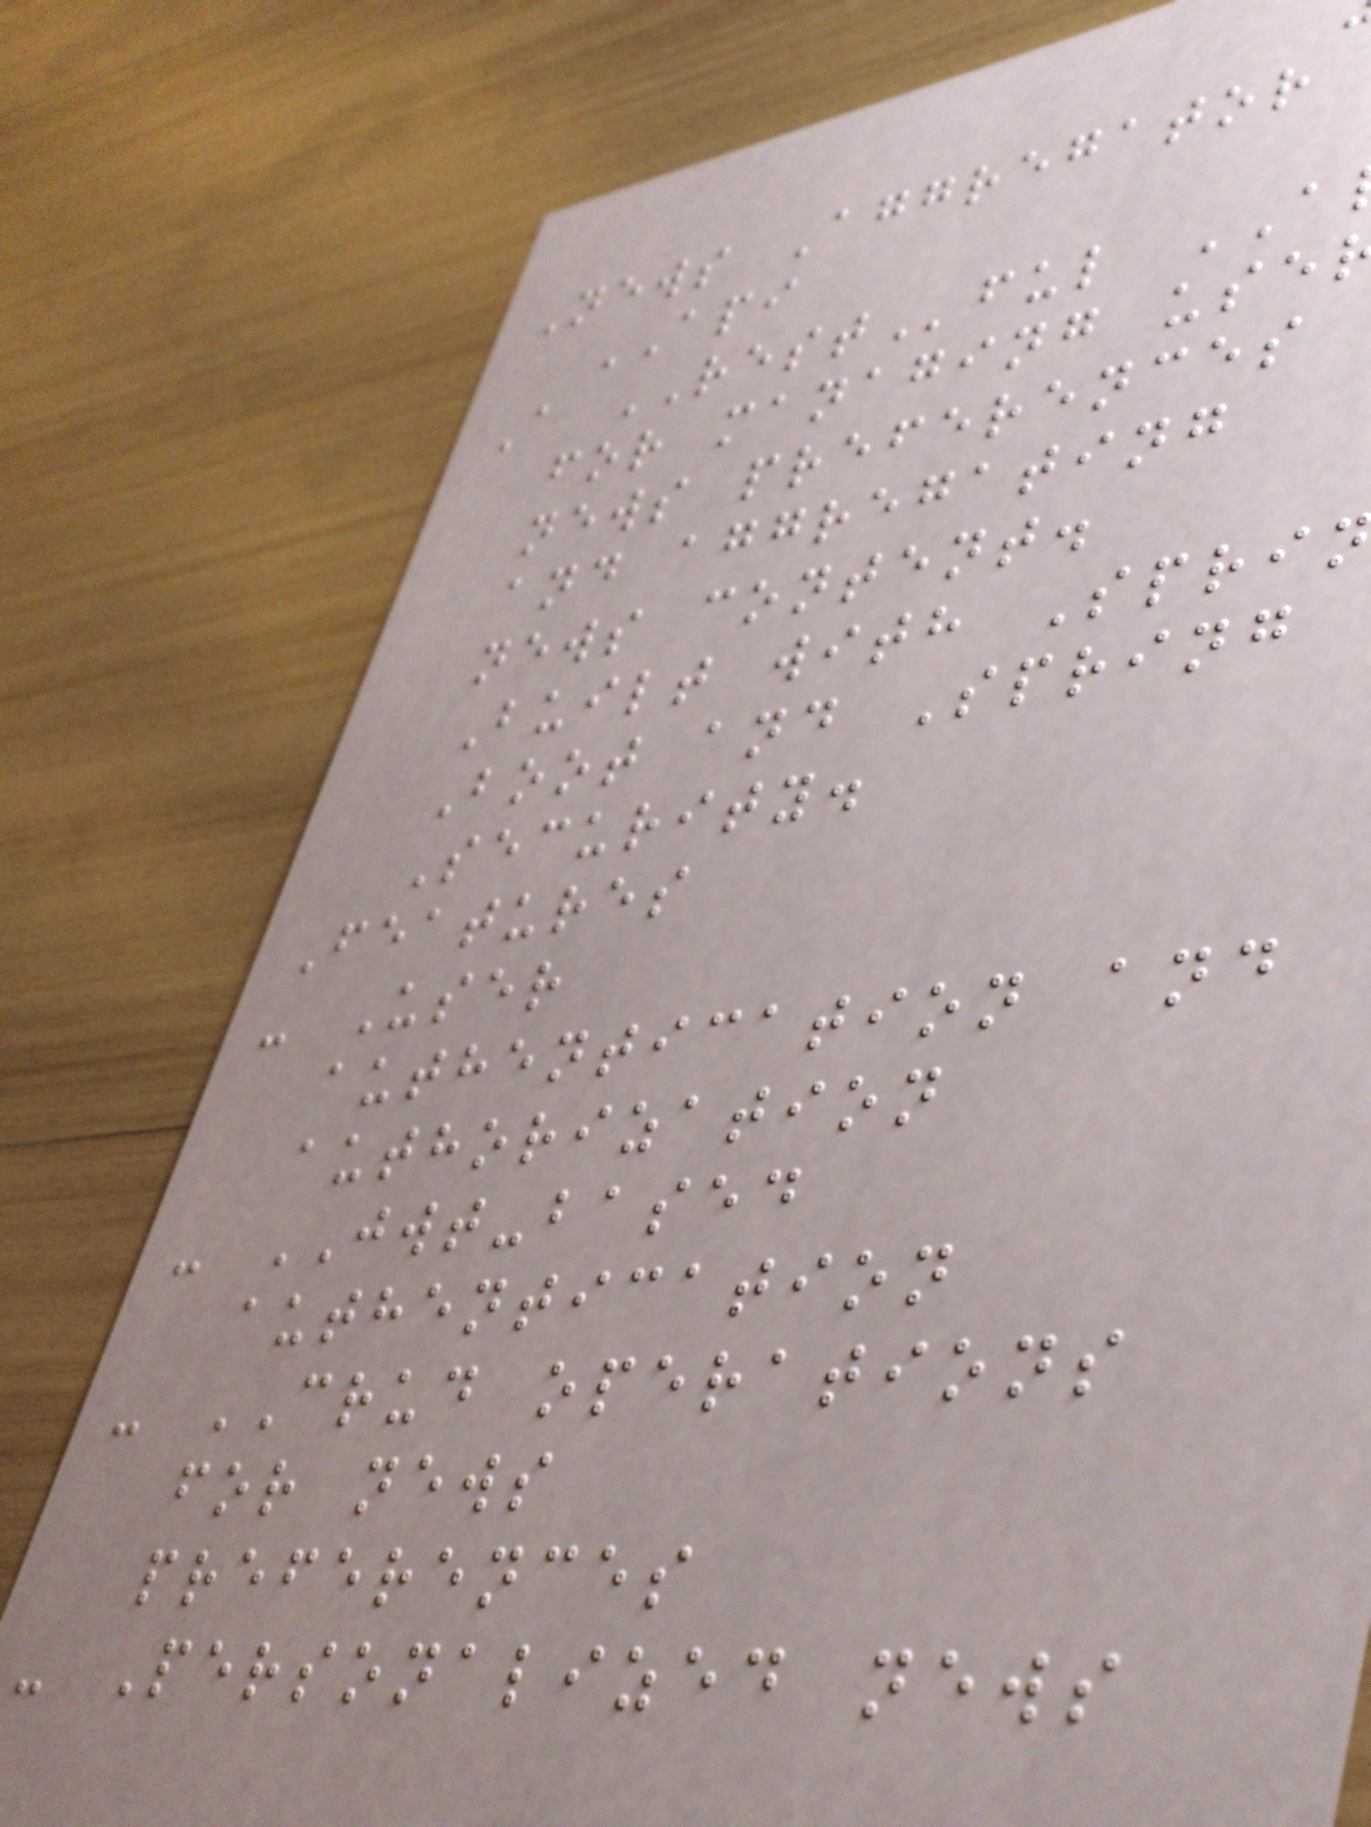News Aggregator
API
A RESTful
for managing use
news preferences
and aggregating
news content.
Built with Spri
Boot and Spring
Security.
Features
- User
authentication and
authorization
- JWT-based
authentication
- CRUD operations
for news
preferences
- Personalized news
